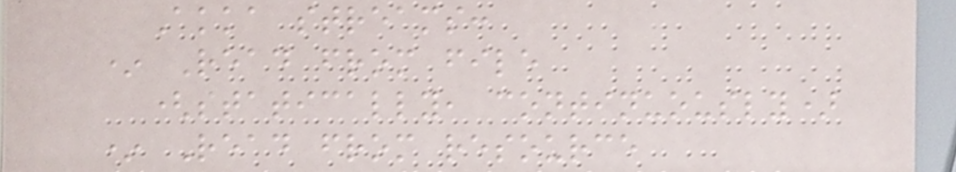Akka streams:
* Read from file
(statically, continuously)
* Read from resource
